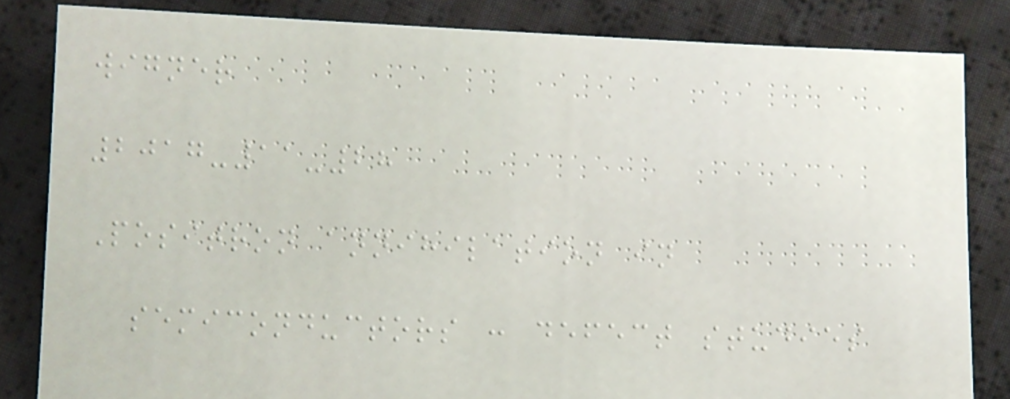wigner
2017-11-28
Positron annihilation in
semiconductors : defect studies
